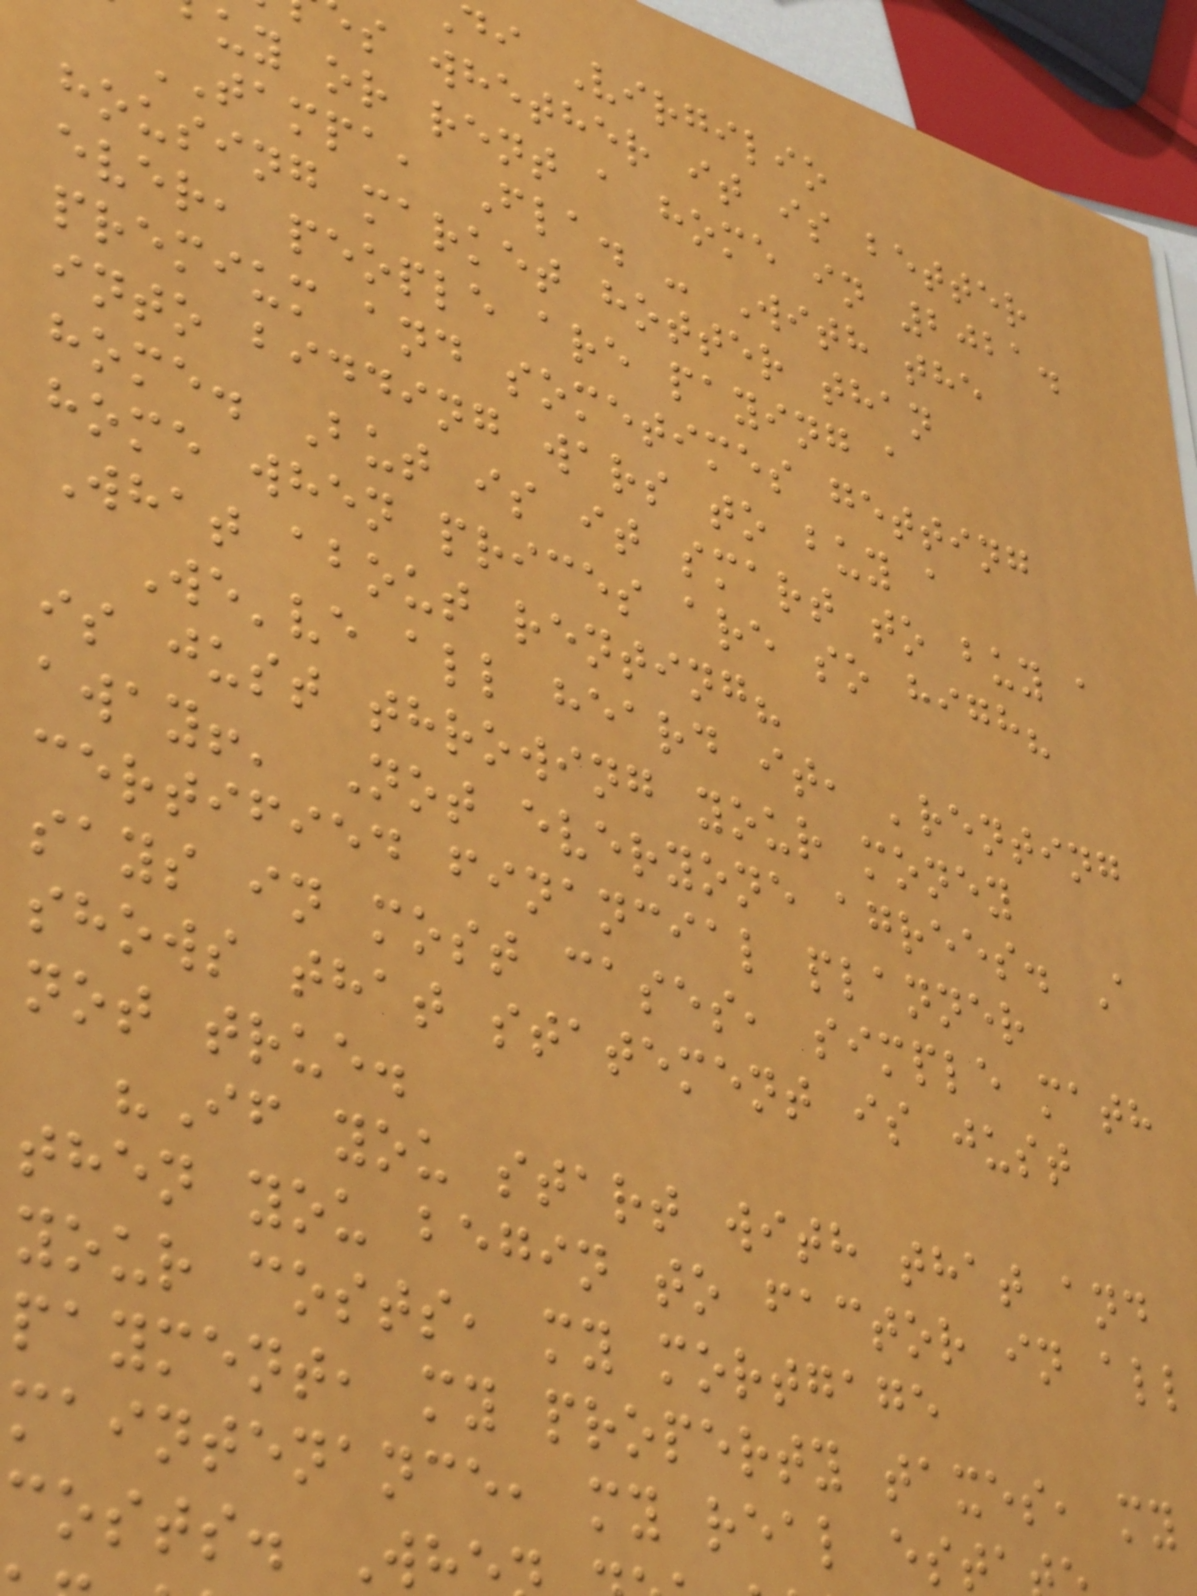di Virgilio
s whether it is better
uy or rent a home in 2021.
TAMPA, Fla. - With the
housing market hotter than
ever, people are paying a
premium and sometimes getting
into bidding wars to buy a
home. But is it smart to buy a
home when prices are so high?
What about renting?
We've all heard it, 'renting
is just throwing your money
away!' Not everyone agrees. A
certified financial planner
says in most cases, simple math
shows that statement is just
not true.
"If you start with that and
then you begin to factor in all
your costs, my mortgage
payment, my property taxes, my
maintenance, my real est
costs. Wh
